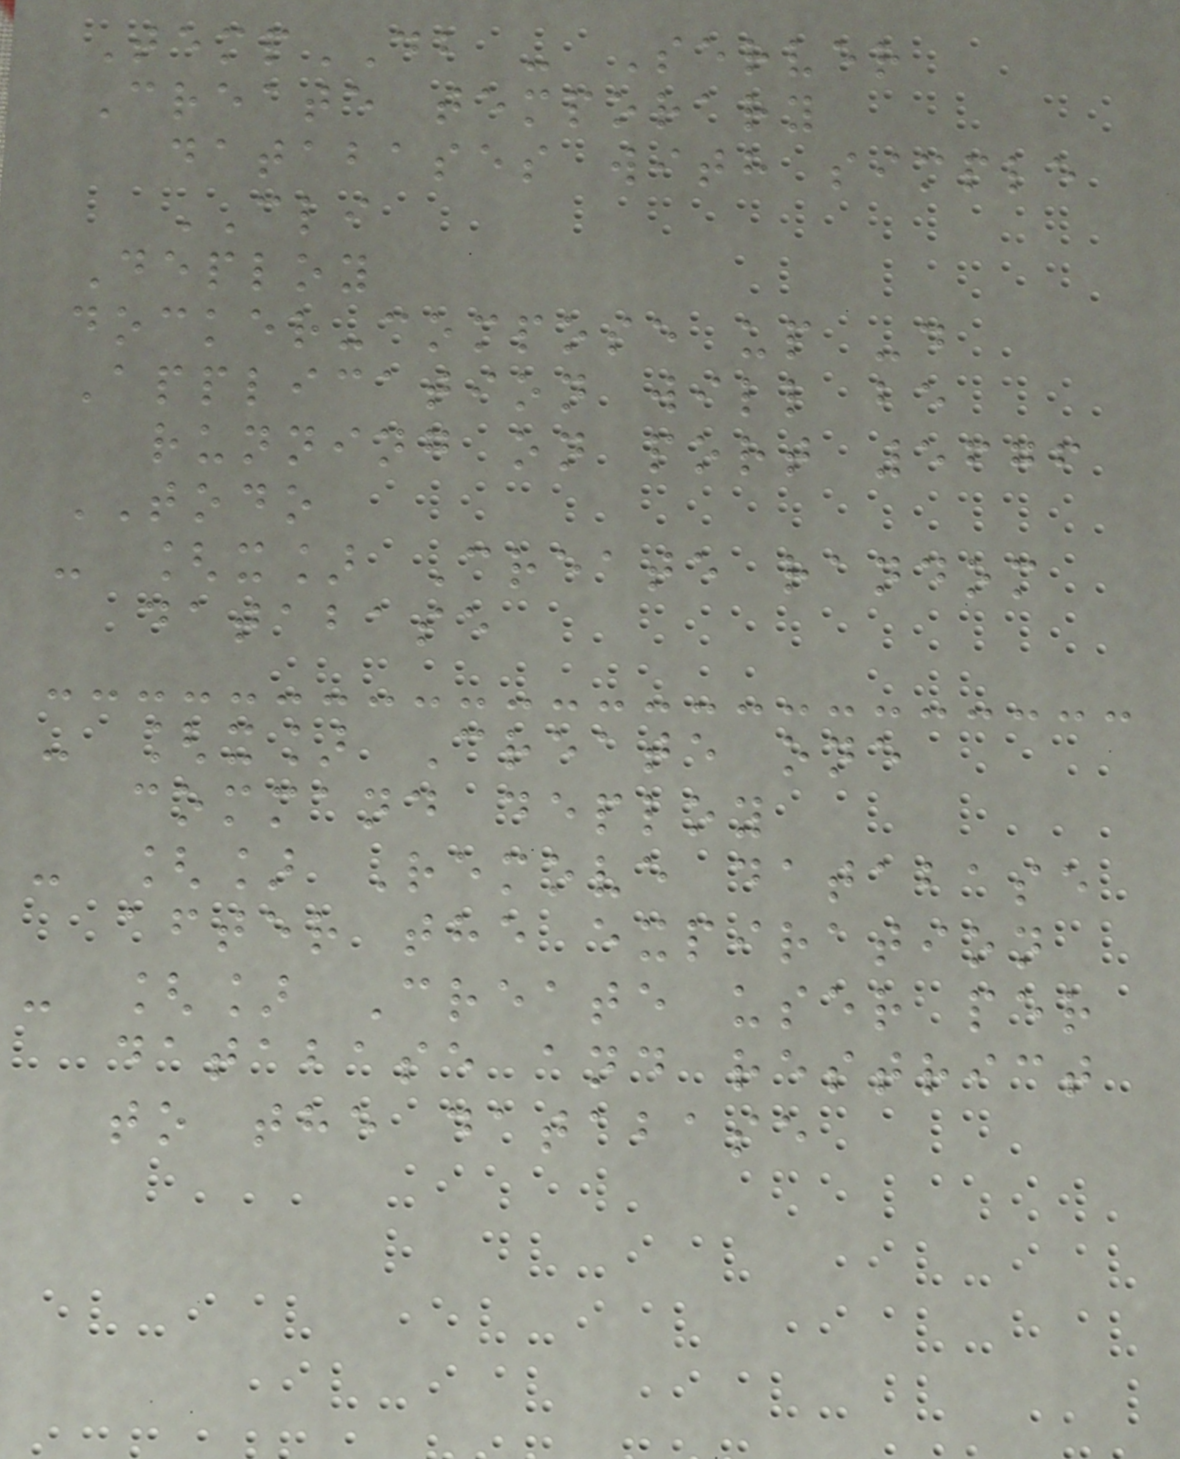TempDB - Server
Create temporary
databases with simple
CLI
Deploy
docker-compose up -d
Application will be
running on port 5676
TODO
- [x] Create random
database
- [x] Create one
command deploy
- [] Remove database
after the expiration
- [] Create user per
database and restrict
to the database
